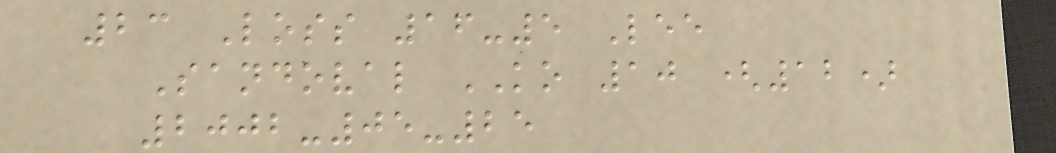23 Loss 16-5 Lee
Sandoval KO 10 (12)
2002-05-25
